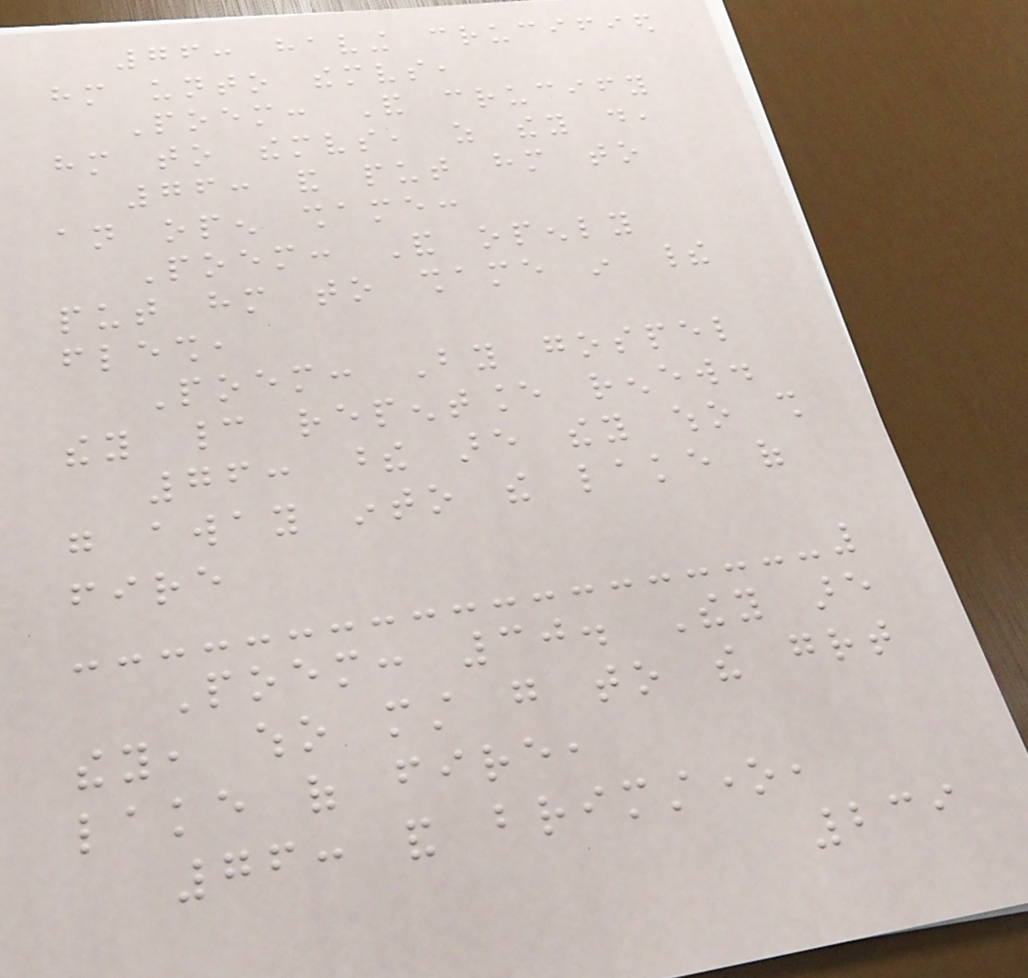76: having crucified
him unto themselves,
Poem: And crucify
him to themselves, as they do,
76: and put him to
an open shame:
Poem: And openly
put him to shame in their
flesh,
Poem: By gospel
they cannot repentance renew.
76: these are they who shall
go away into the lake of
fire
Poem: 30. They are
they, who must go to the great
lake of fire,
76: and brimstone,
239
